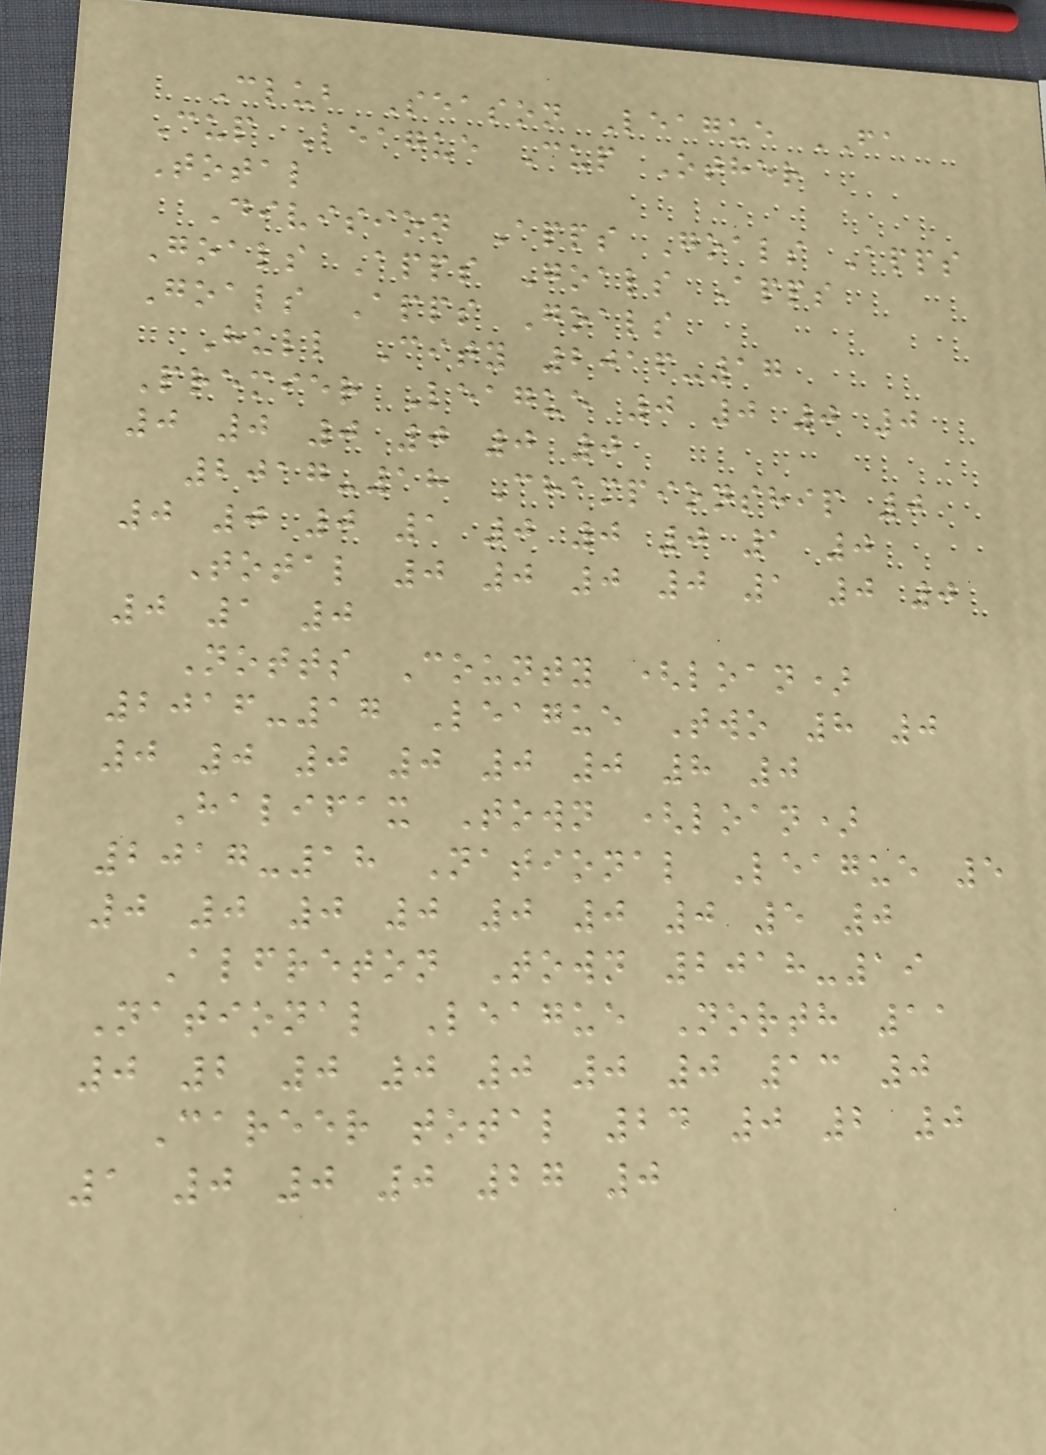Club Season League FA
Cup League Cup Other
Total
Division Apps Goals Apps
Goals Apps Goals Apps
Goals Apps Goals
Hull City 2016-17
Premier League 0 0 0 0
0 0 0 0 0 0
2017-18 Championship 0
0 0 0 1 0 0 0 1 0
Total 0 0 0 0 1 0 0
0 1 0
Notts County (loan)
2016-17 League Two 8 0
0 0 0 0 0 0 8 0
Halifax Town (loan)
2017-18 National League 5
0 0 0 0 0 0 0 5 0
Alfreton Town 2018-19
National League North 11
0 2 0 0 0 0 0 13 0
Career total 24 0 2 0
1 0 0 0 27 0
